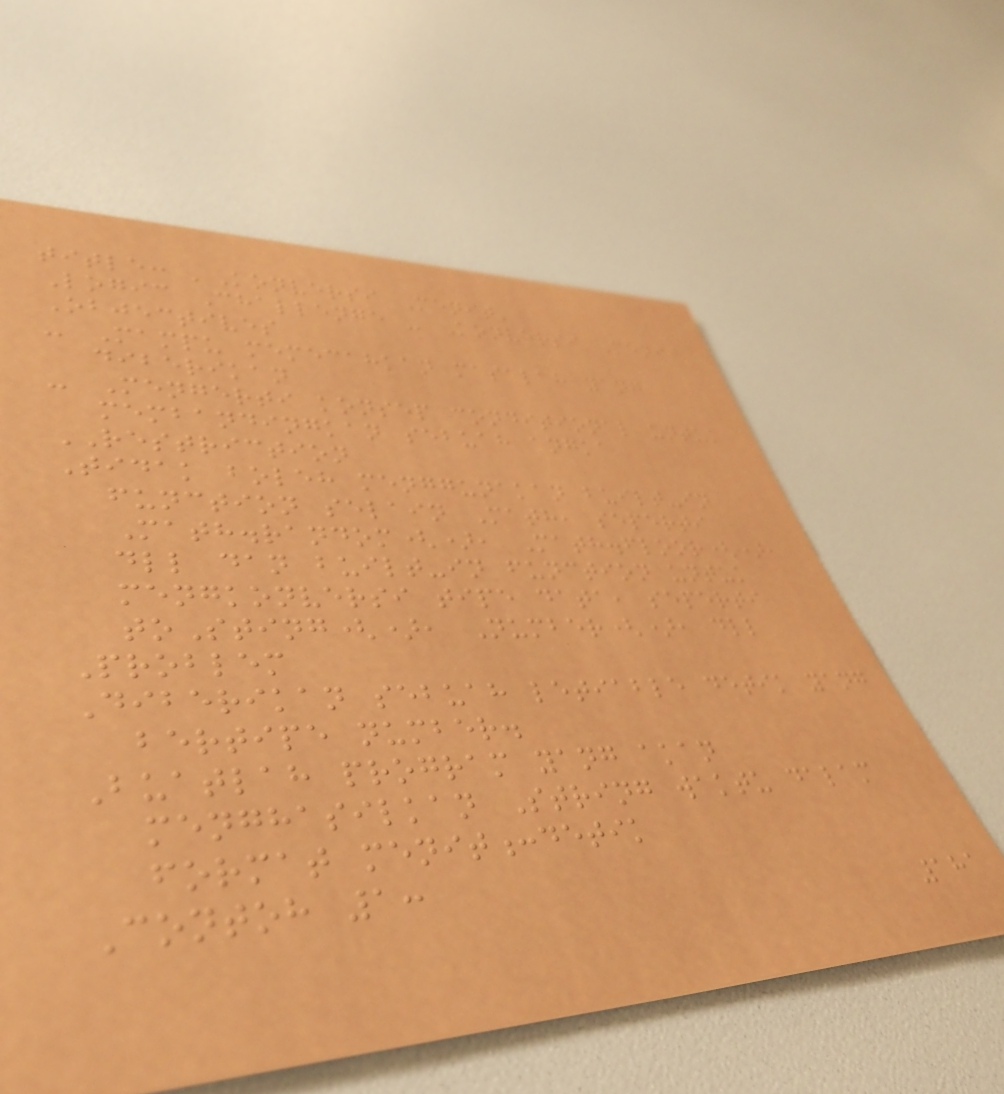title: 'Konversi Menit'
Logic Challenge - Konversi Menit
Objectives
- Mampu memecahkan masalah yang
diberikan
- Mengerti konsep conditional untuk
membandingkan sebuah angka
RESTRICTION
Tidak boleh menggunakan built-in
function selain Math, seperti
Math.random(), Math.floor(),
dll dan built-in function untuk
mengkonversi tipe data, seperti
toSting(), Number(), dll
Problem
Diberikan sebuah letiable detik yang
bertipe number.
Buatlah program yang akan
menghasilkan String waktu dalam
format menit:detik
Contoh 1:
181
